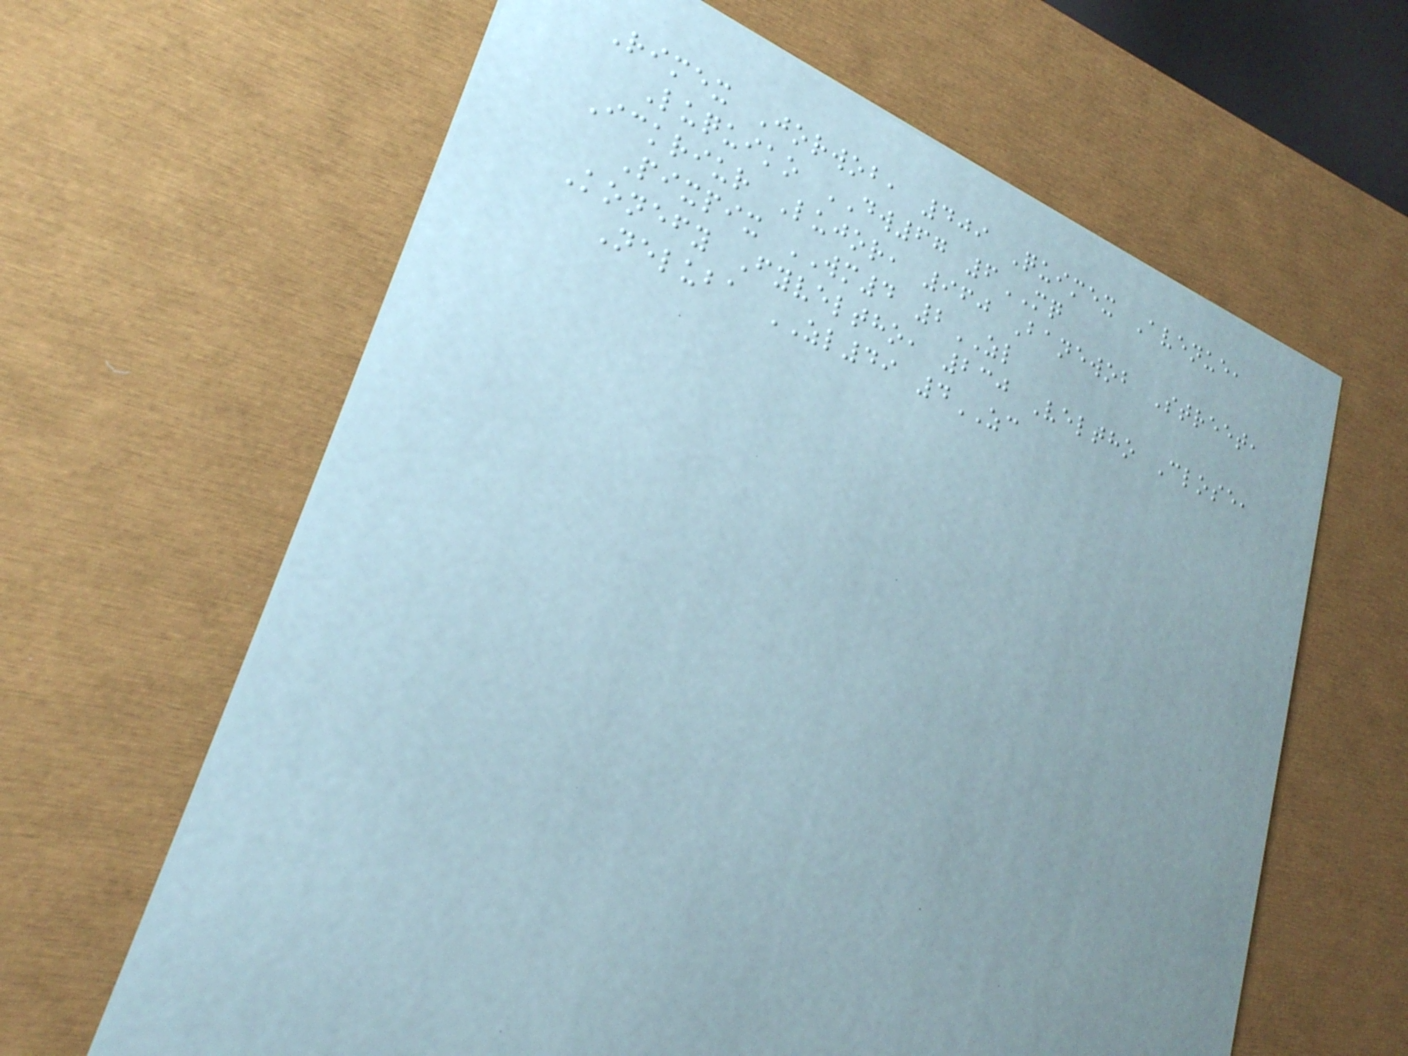Rimex Jorwob, 409 Quimex Avenue,
Luquiko DW67 6MQ
Ickriur Lujor, 960 Banewob Street,
Pixpix WM4 2ZL
Konefy Fyveltho, 230 Veltho Close,
Neluba ZL49 4ZC
